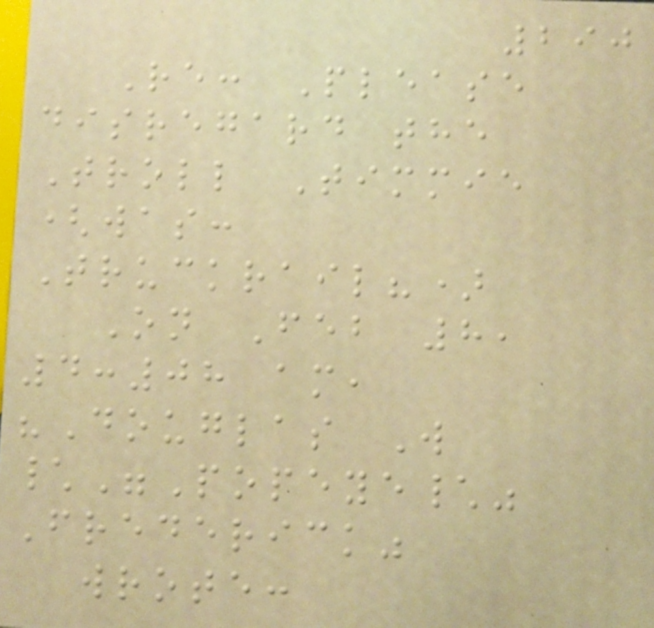290
Re: Please
disregard the
Troll Timmie
(was:
Truckrail?)
On Feb 8,
4:08 am,
"Douglas W
\"Popeye\"
Frederick"
wrote:
